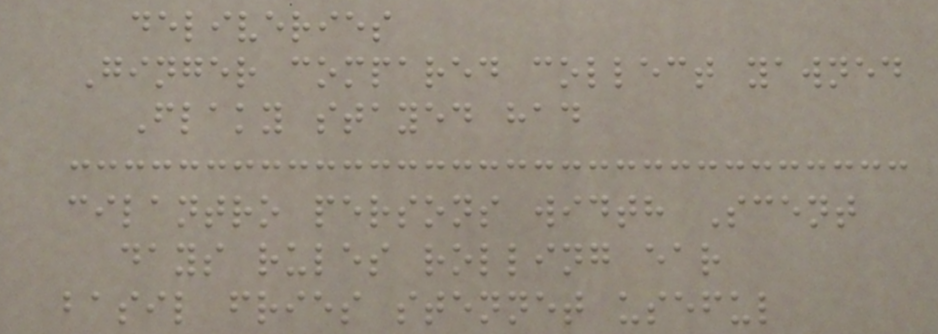deliveries
Ginger compared collect yawned
Flaky stayed had
cilantro persons width Scent
days rules rolling ear
basil fries stennet useful
